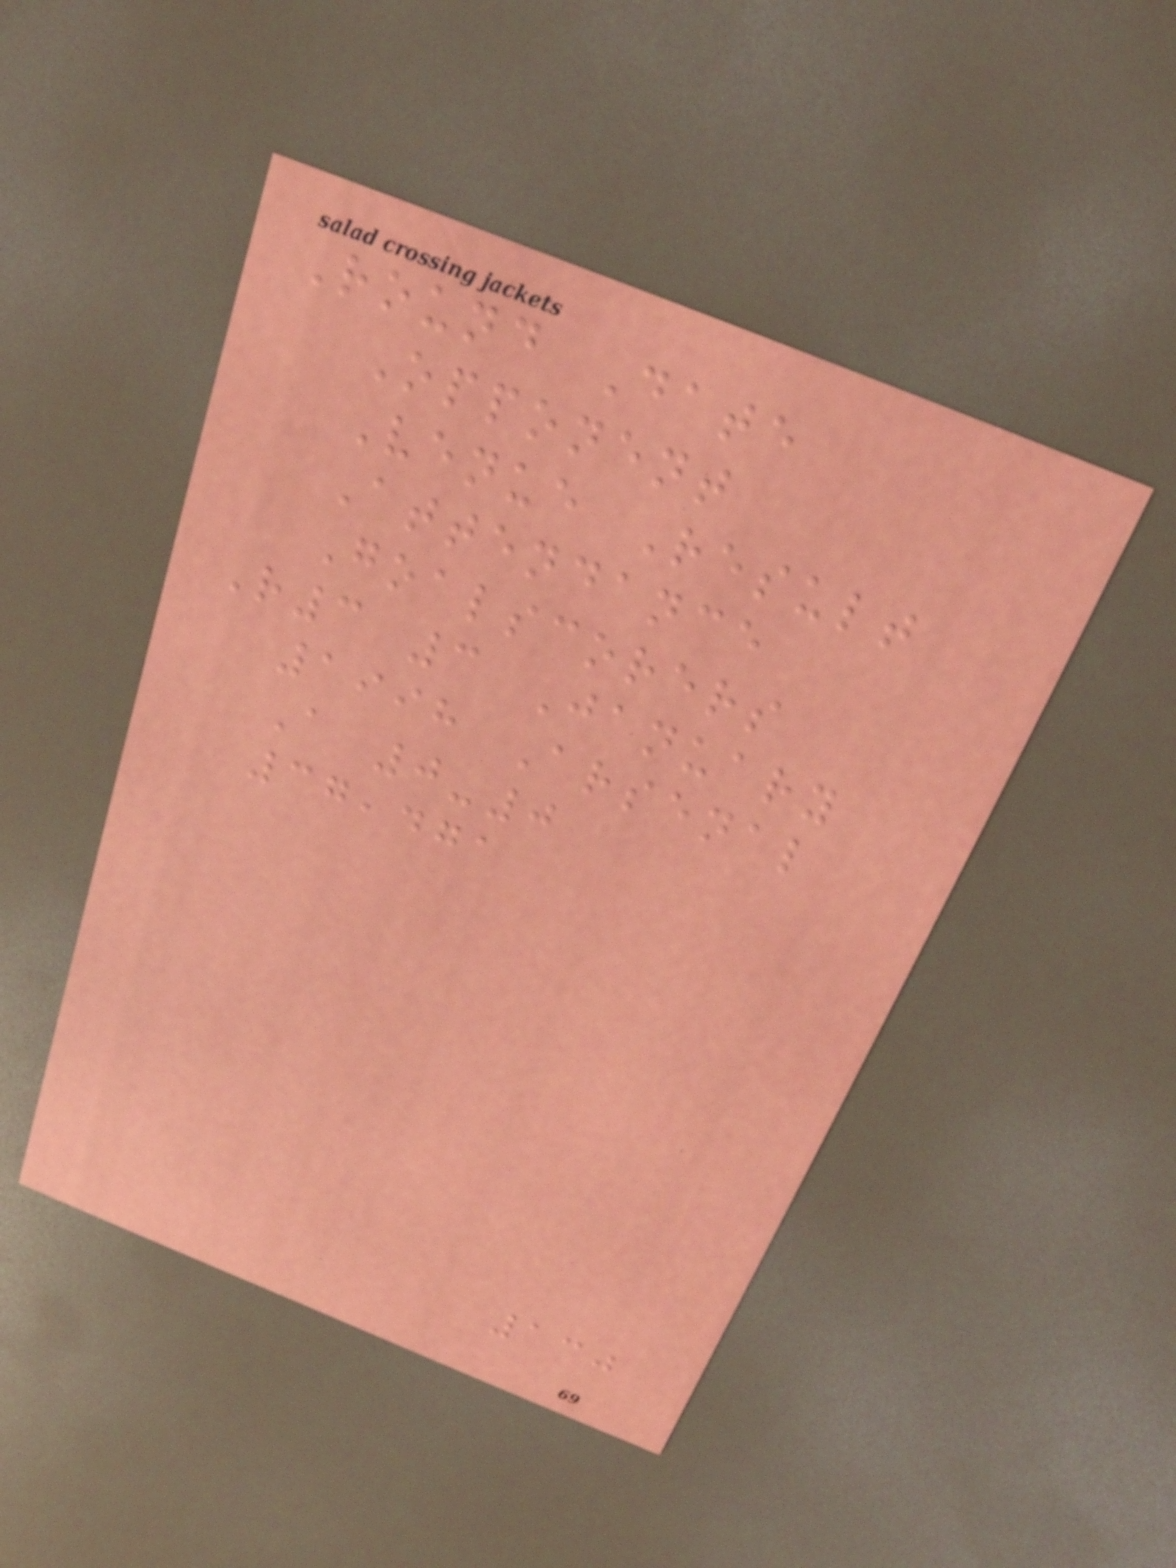Round Date
Opponent
Venue Result
Attendance
Goalscorers
R3 3 January
1998 Arsenal
A 0-0
37,471
130
